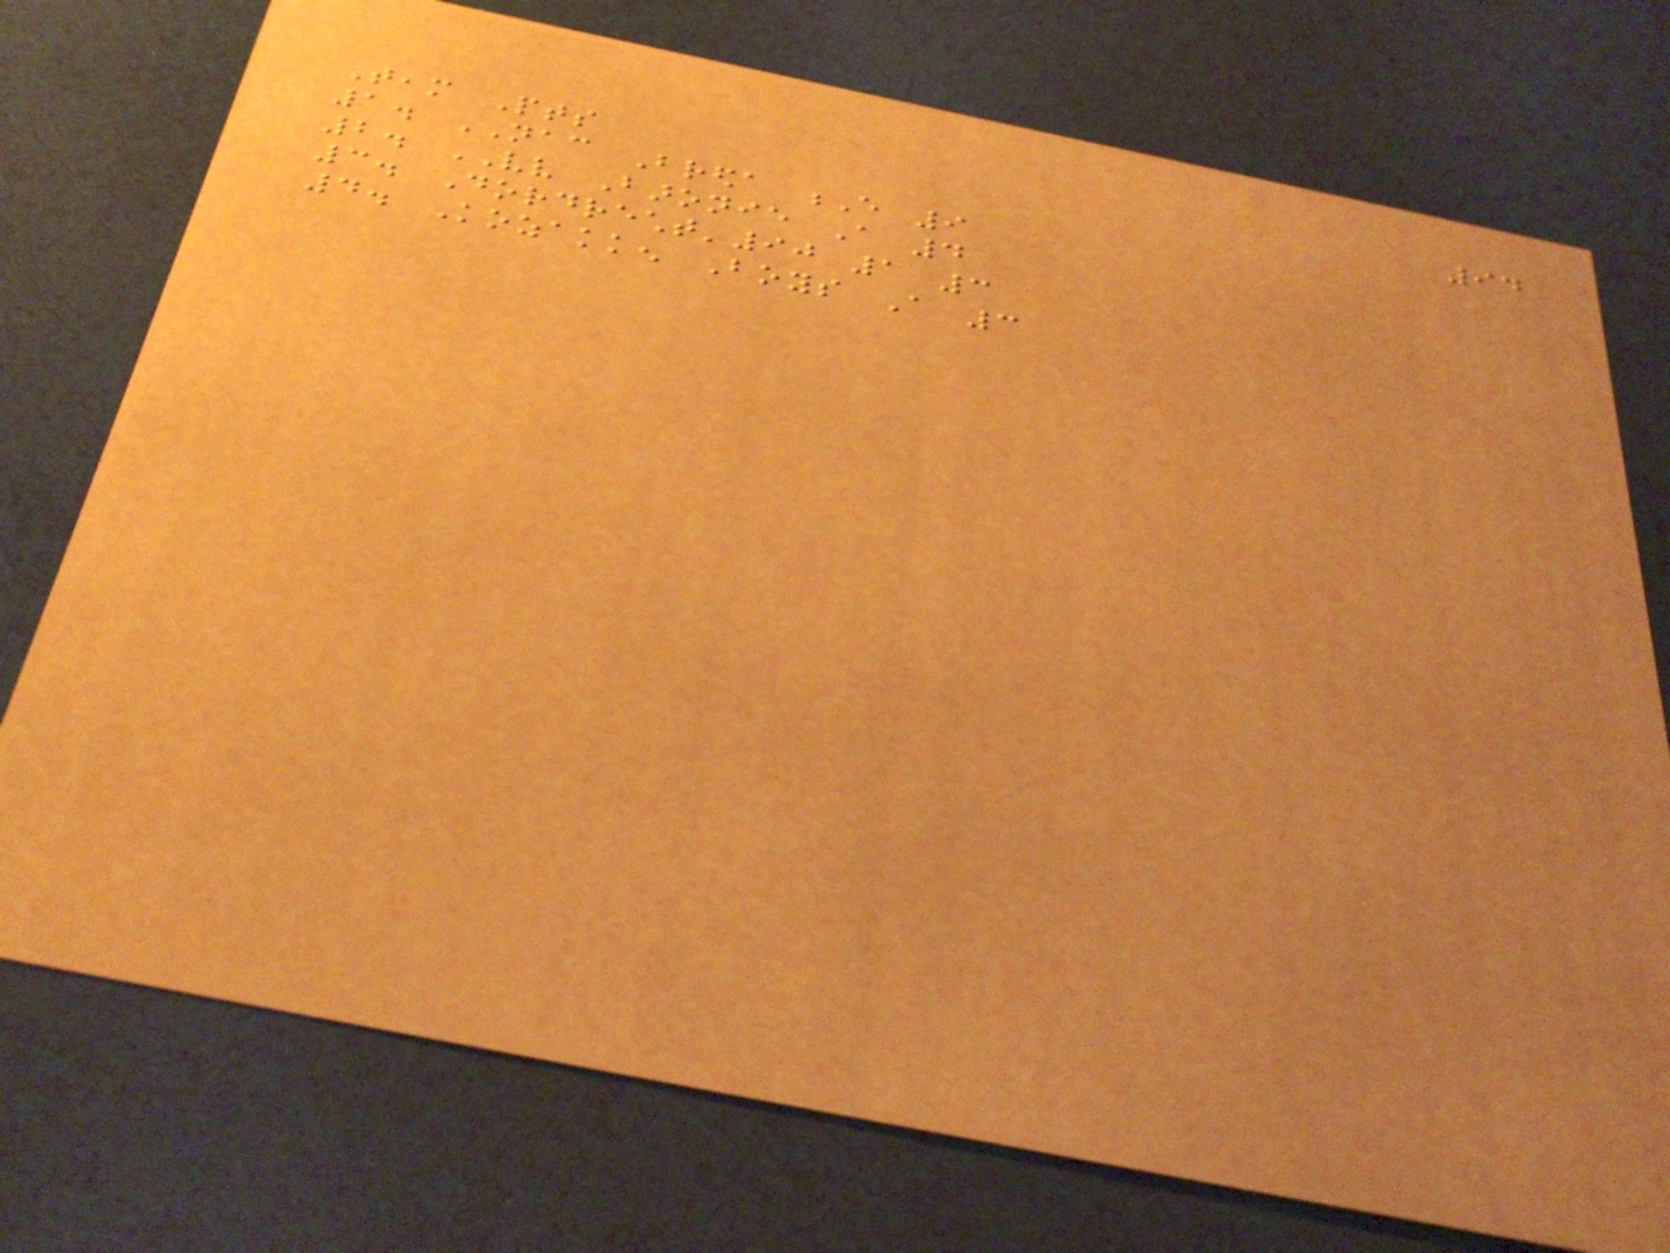94
Team Pts
1. NAC Breda E 9
2. VV Baronie A 4
3. Dordrecht'90 1 3
4. Kozakken Boys A 3
